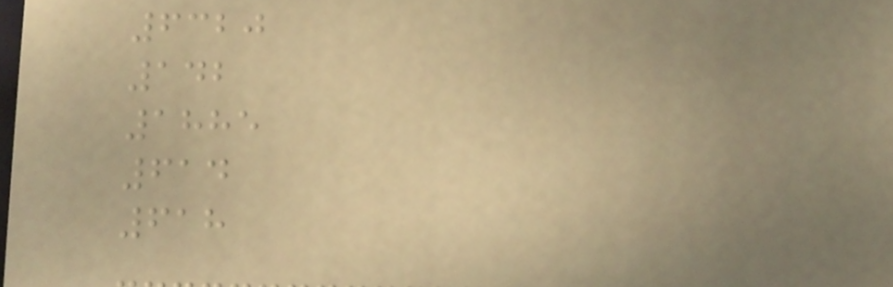6320
142
1885
614
618
